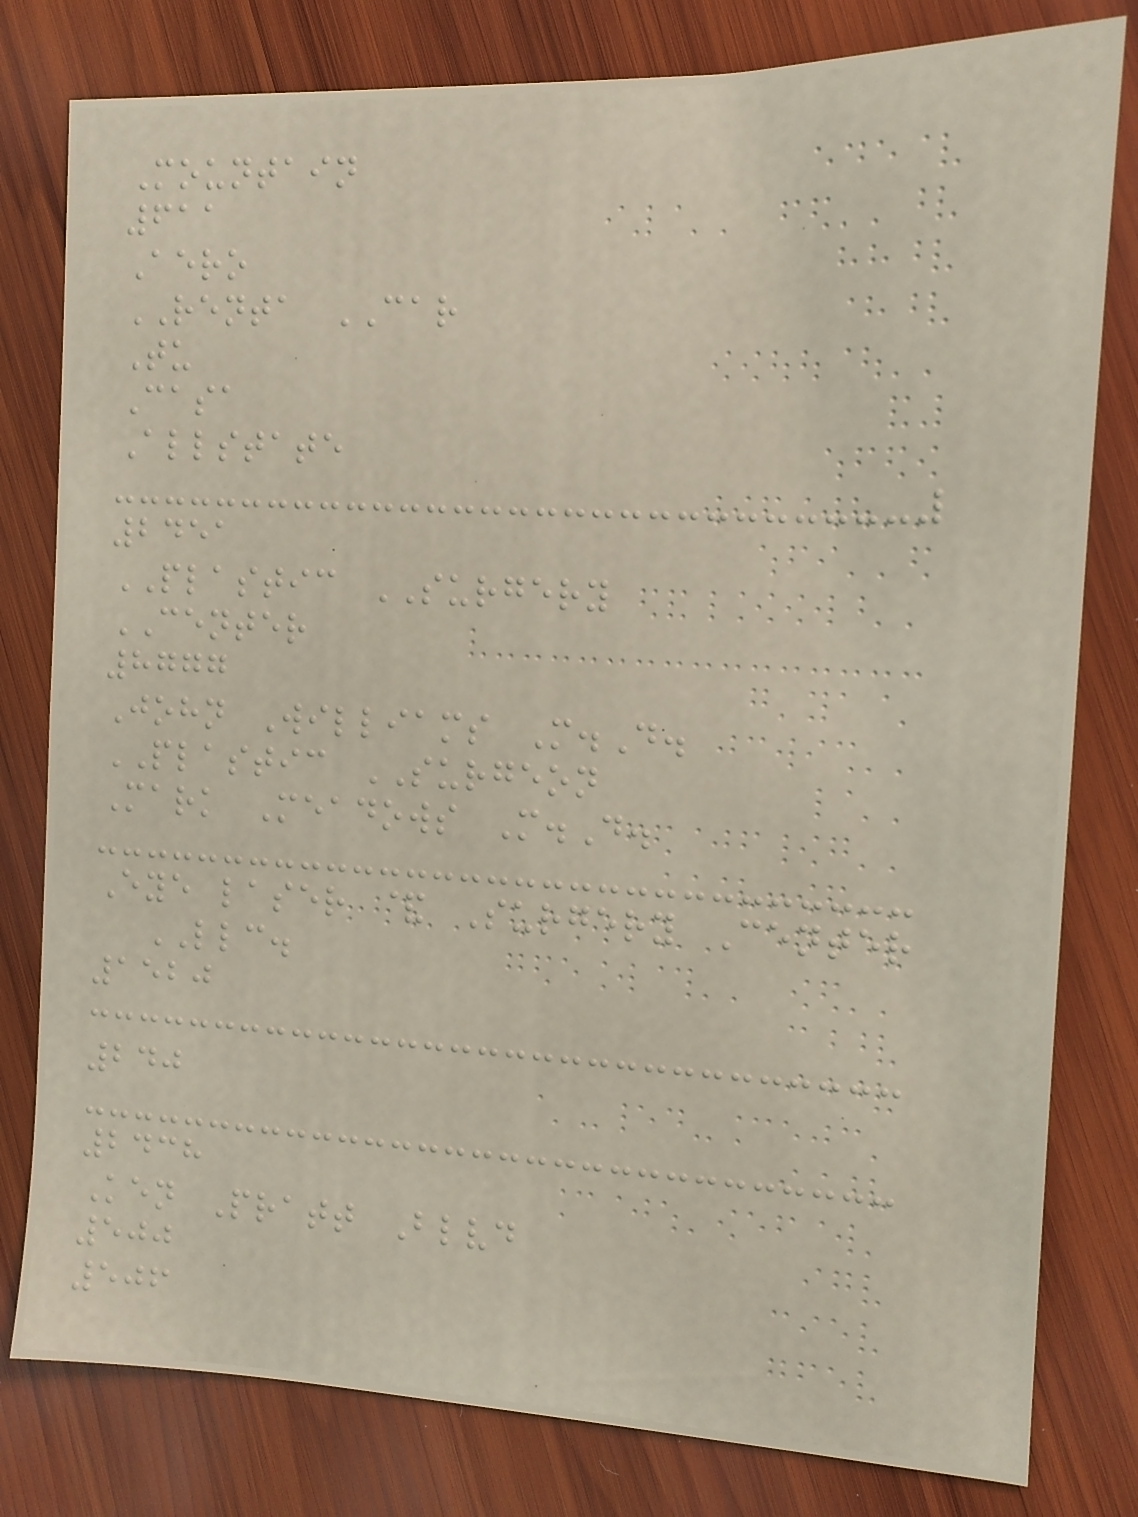Mountain
611
Aero
RENTA CAR
Tu
Casa
Allstate
2451
PLASTIC SURGERY
CENTER
8777
John Williams M.D.
PLASTIC SURGEON
Mark Meadows M.D.
Eye laser & Surgery Center
LLC.
1520
240
2438
Ken Pratt Blvd
500
506
